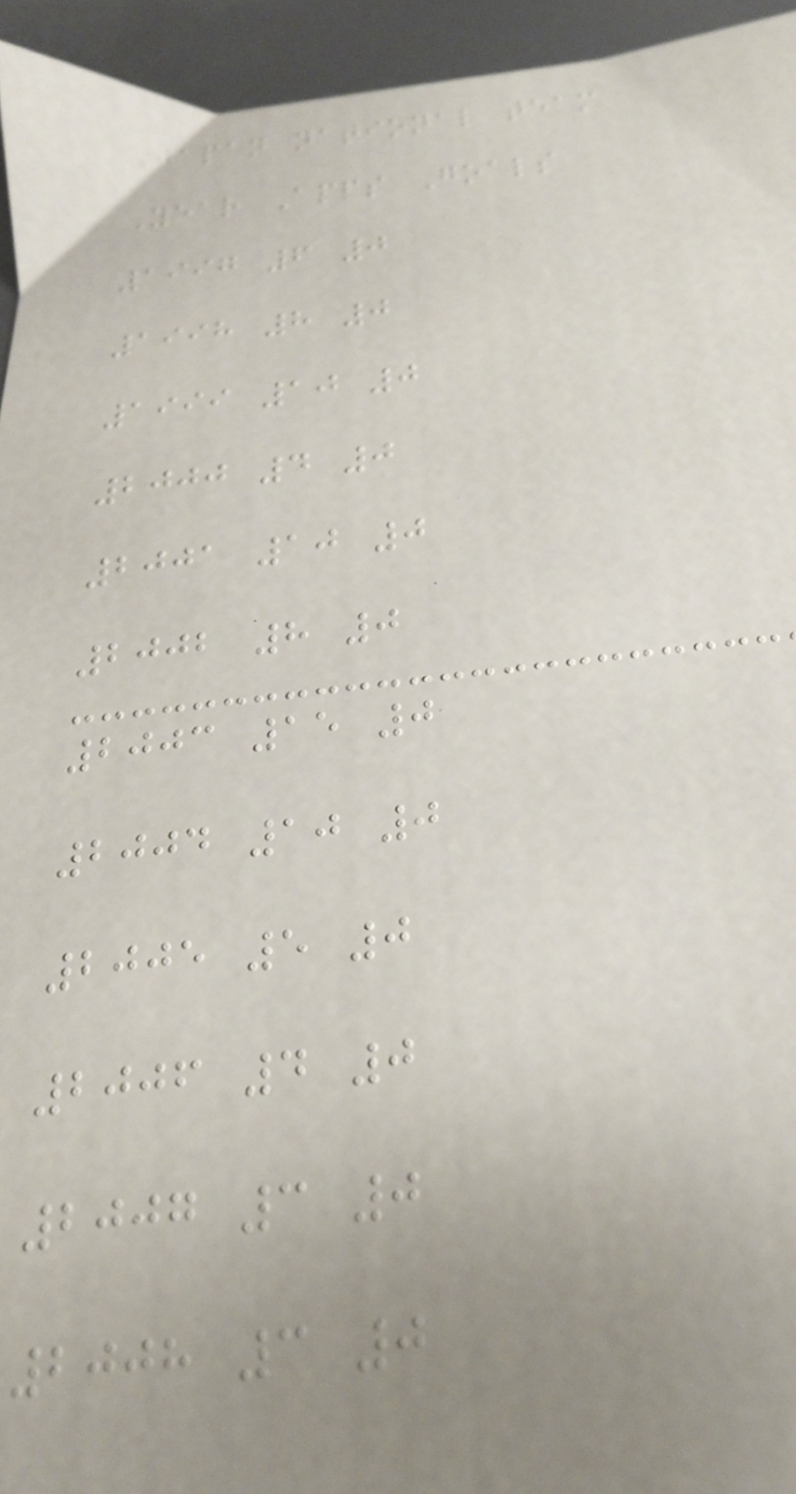Japan national team
Year Apps Goals
1997 6 0
1998 8 0
1999 10 0
2000 4 0
2001 10 0
2002 8 0
2003 15 0
2004 10 0
2005 5 0
2006 4 0
2007 3 0
2008 3 0
